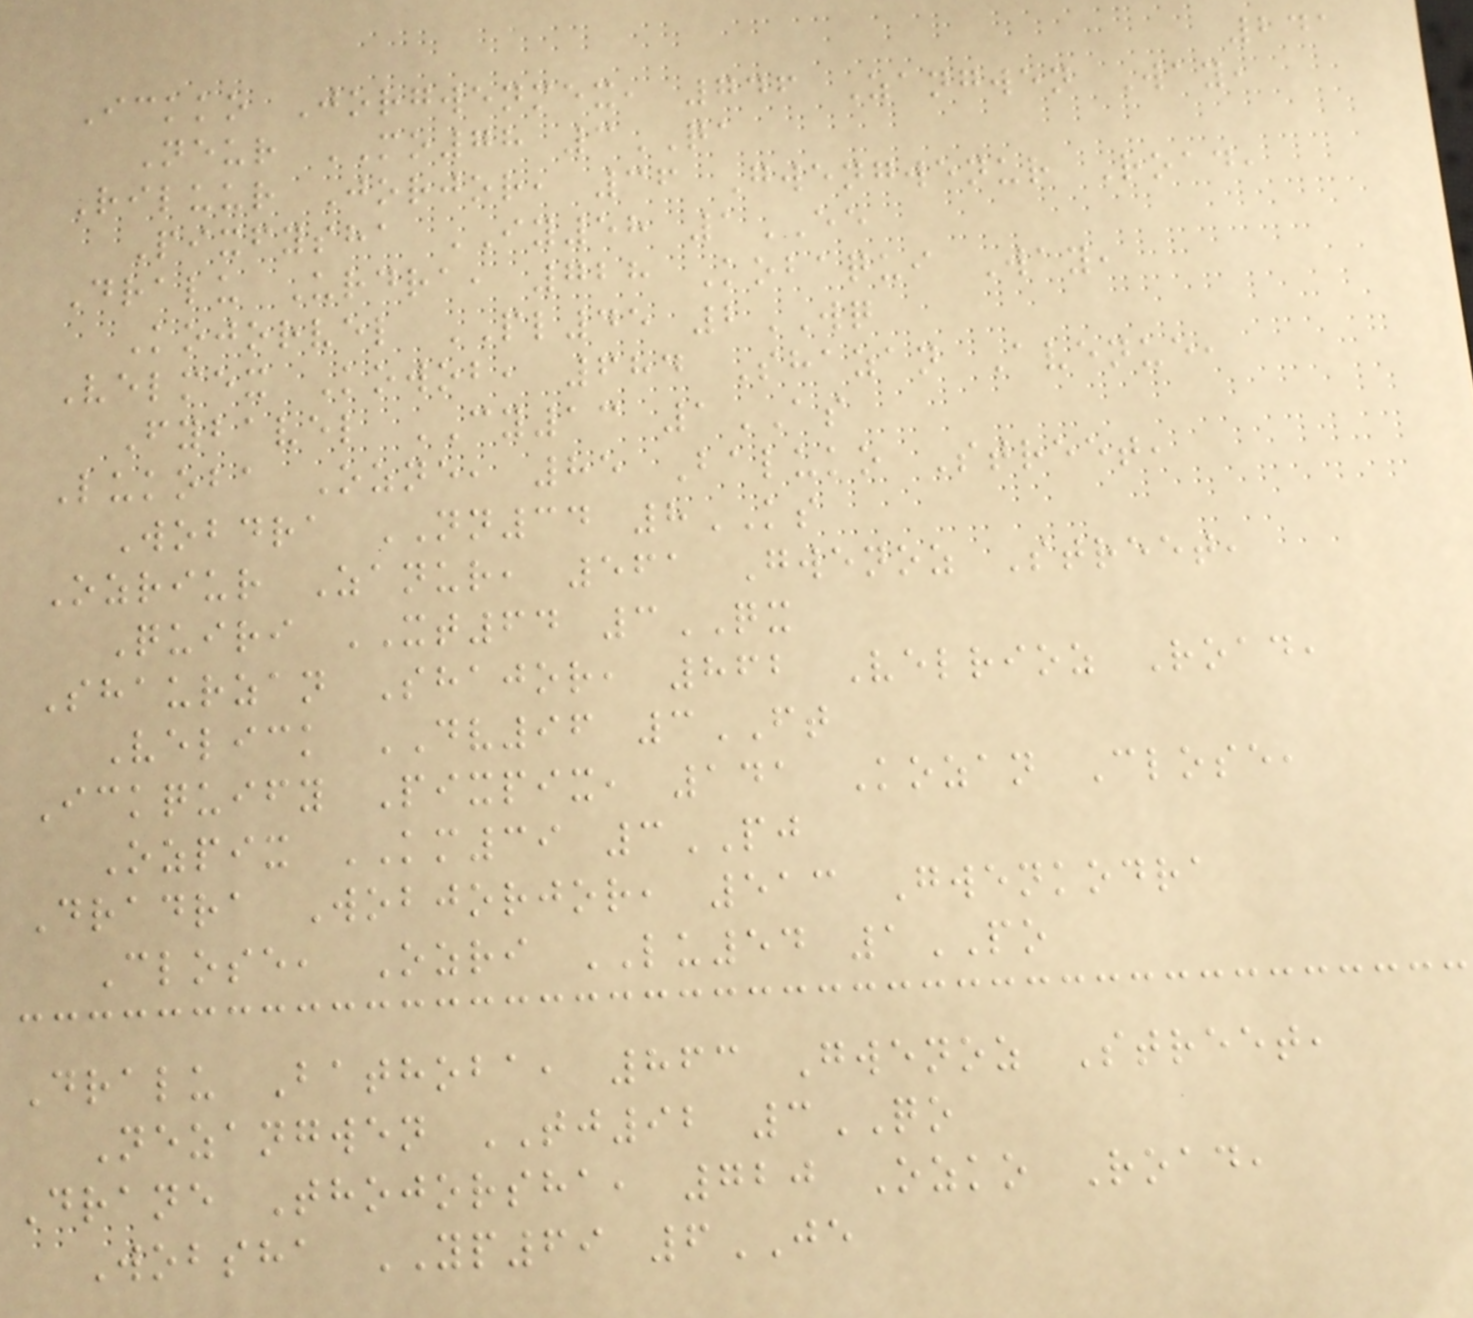241
Ickko Jorgwenmex, 746 Zangwen Way,
Neur MO78 3QA
Riluur Jorjor, 36 Gwengwenur Road,
Pixfysha IY58 1EE
Dralu Urdra, 728 Kobaqui Way,
Kojorvel PL45 2WQ
Velmex Kowob, 684 Shazan Avenue,
Fybavel CY13 1AS
Lukoba Ozne, 85 Baluko Street,
Wobdra NN34 8KS
Ozriur Zanur, 561 Gwenoz Street,
Quiri XT64 3QX
Shaurzan Shajor, 862 Velrioz Road,
Velick DV96 3FT
Ickquify Pixpix, 141 Kozan Close,
Ozpix KM39 3PJ
Dradra Wobjorjor, 513 Gwenkodra
Close, Ozri LU54 1PO
Dralu Bathoba, 863 Gwenoz Street,
Nezangwen TJ92 3QO
Drane Thojorsha, 720 Ozko Road,
Wobsha YP69 6JE
